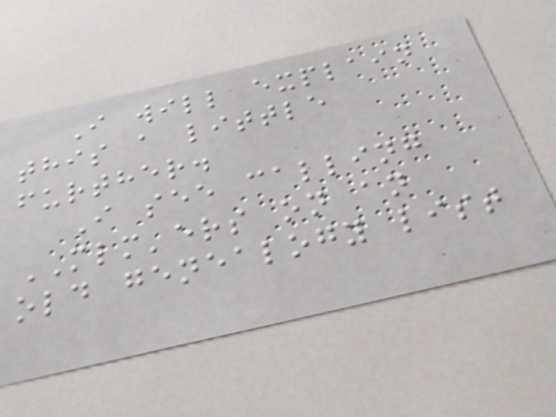I will explain
this a little
further.
I see calling
MLM'ers on an
old genealogy list
